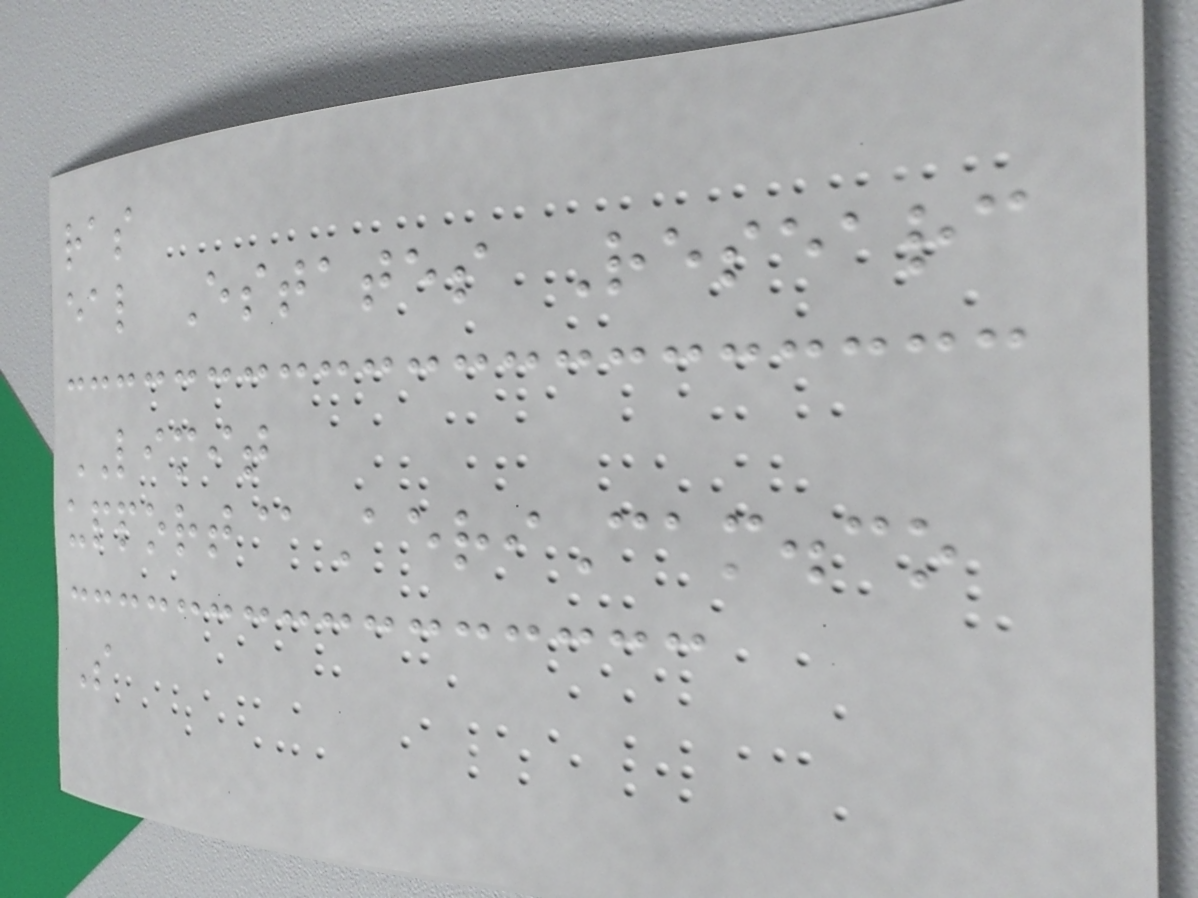ras
eal Estates Researc
LIMIT
upport@AeriCam.co
S
